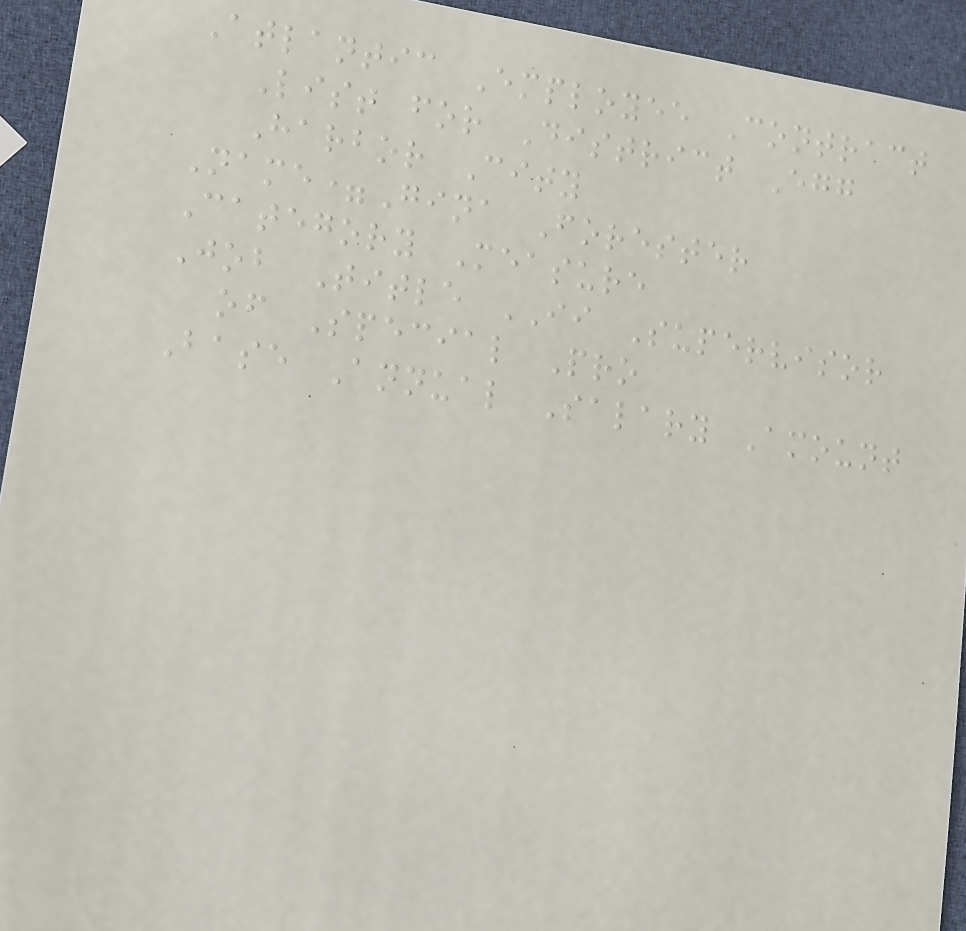Atlantic Employee Contract
List for District Egg
Harbor City
Name=Gina Forester
Category Measure
Job Title II Supervisor
of Special Pro
Base Annual Salary Amount
